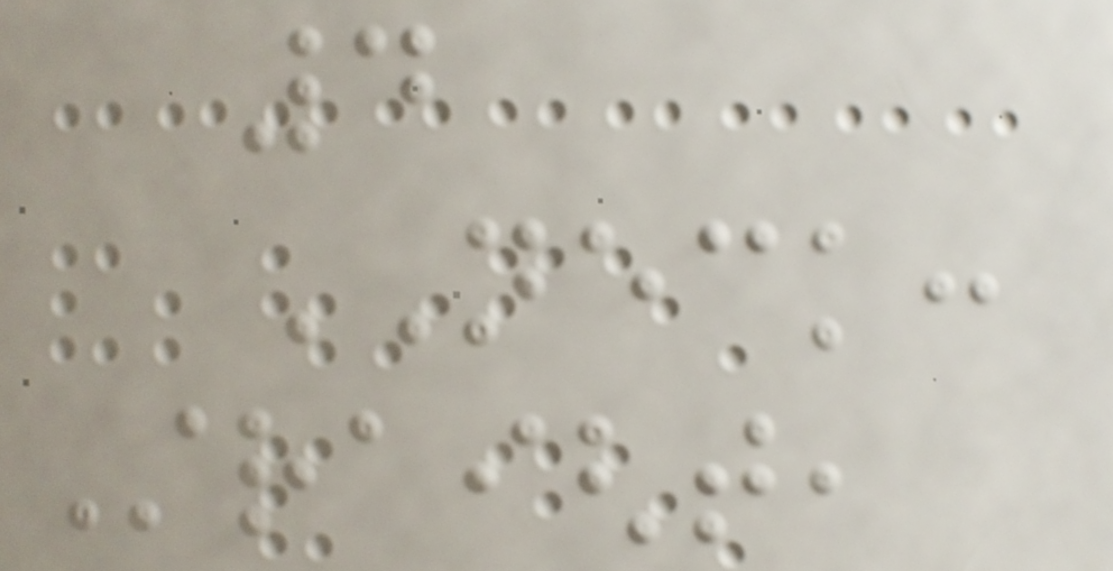4
NECK:
Straight,
